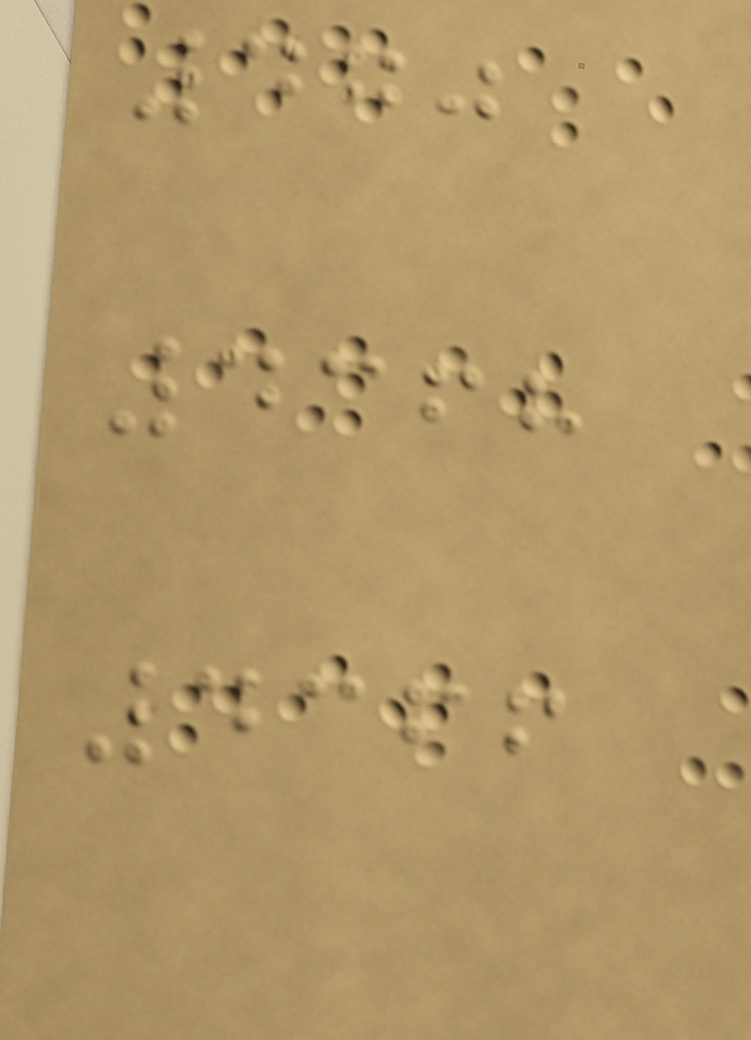470
4368
4366
